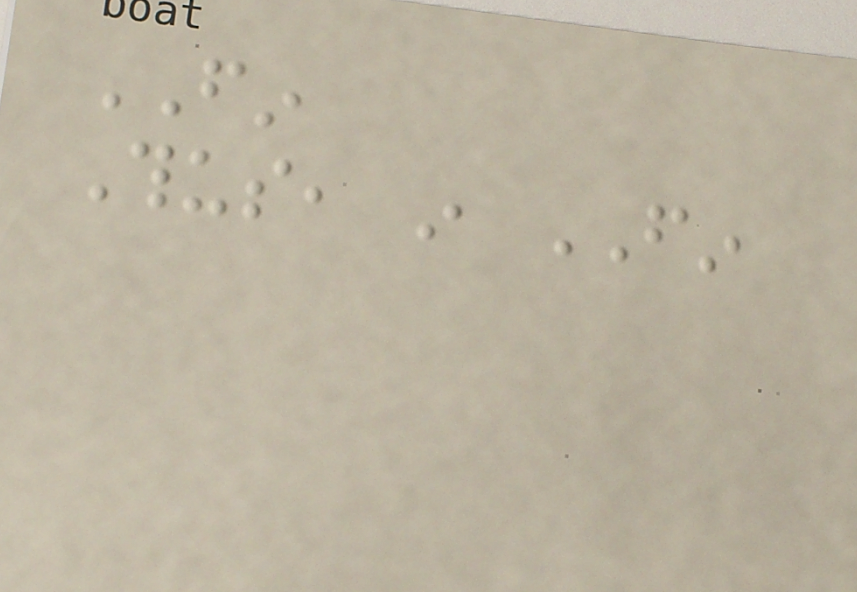FIN
Thus, in FIN
